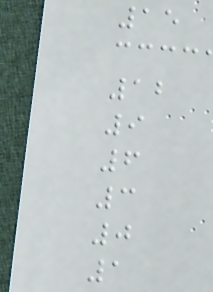15
12
9
6
3
0
1
